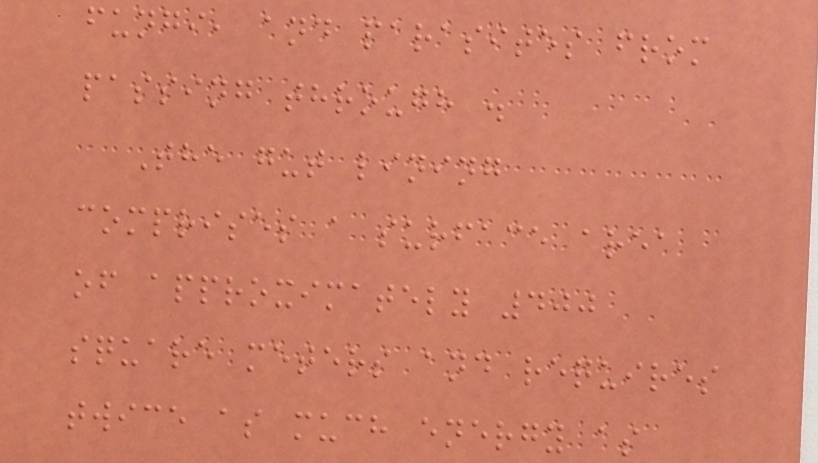fungi, and parasites from
passing through .
The gut lining
comprises a surface area
of approximately 400
square meters and requires
twice as much energy as
